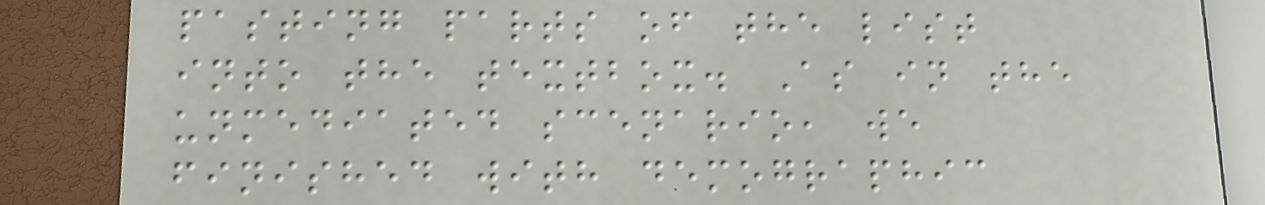pasting parts of the list
into the textbox. As in the
unmediated scenario, we
finished with demographic
